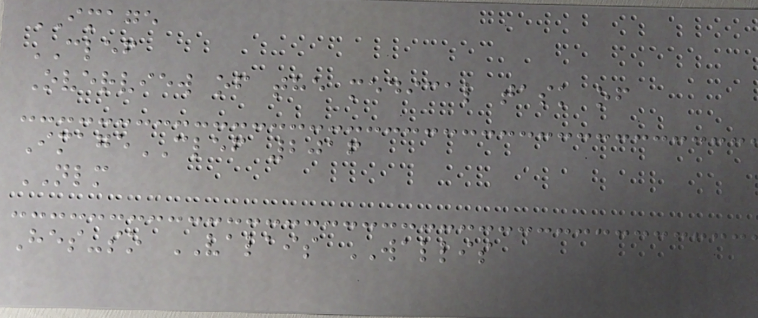IMAGE
CLEF
Overview of the medical task of
ImageCLEF 2016
NLM
Hes-so VALAIS WALLIS
